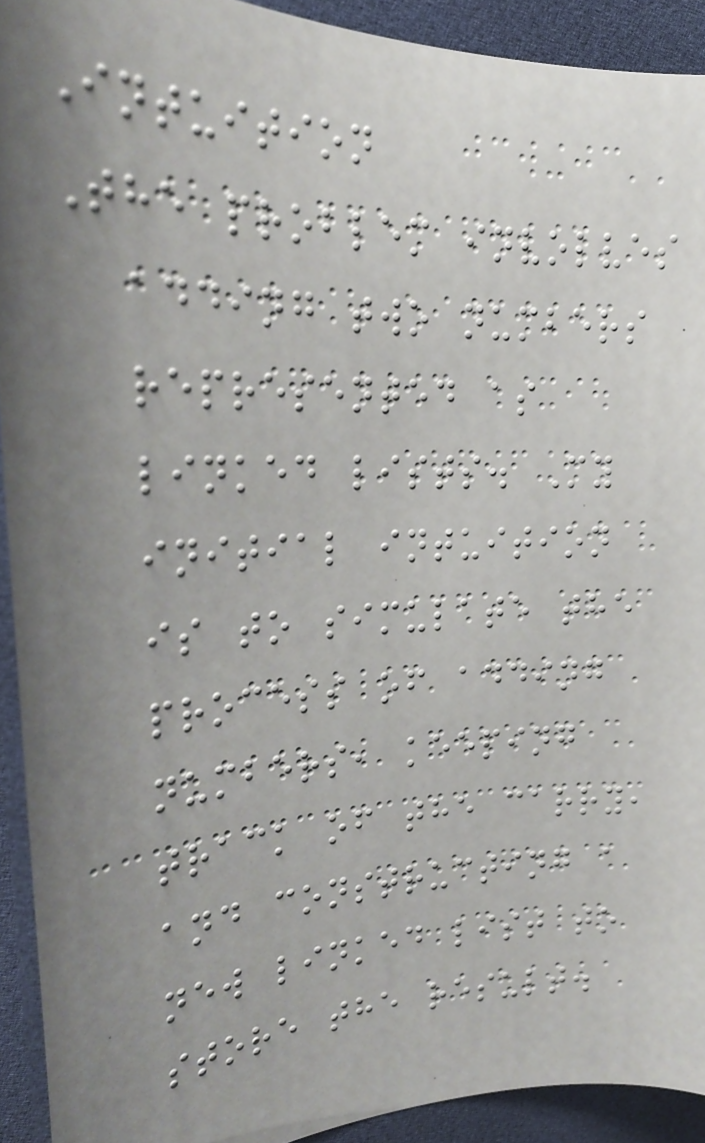Intuition
The problem involves
adding two numbers
represented as
linked lists. My
initial intuition
is to simulate the
process of adding
numbers, keeping
track of the carry,
and constructing a
new linked list to
store the result.
